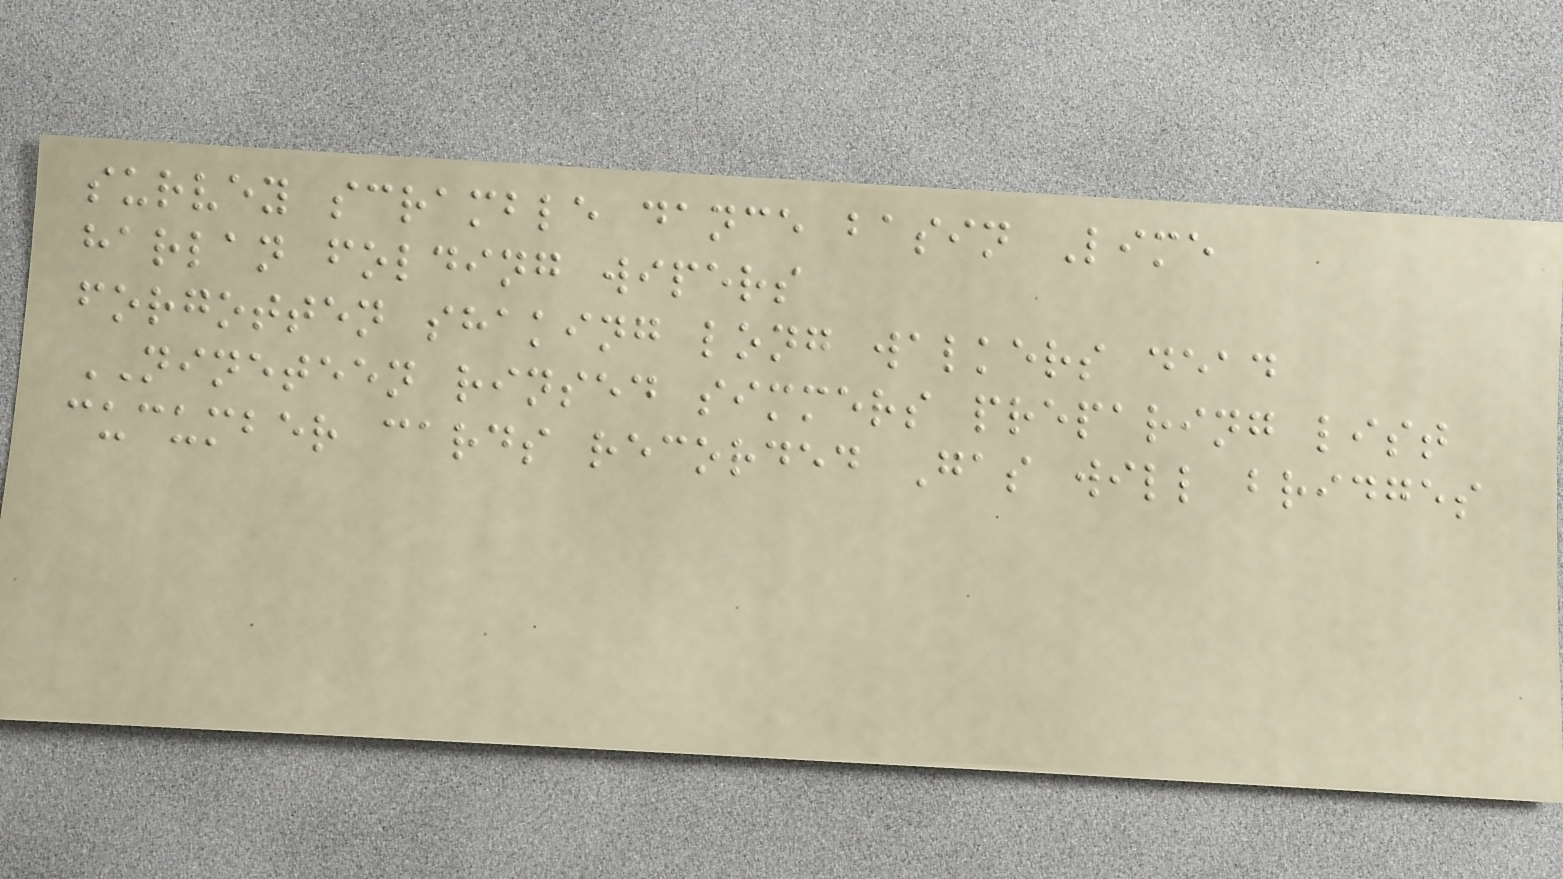survey scramble dance basin Lime
harlan folding wipers
forgotten shaking long walkers dead
NINETEEN rinsed simmers preparing list
cucumber cards recorded Gas will bridges
